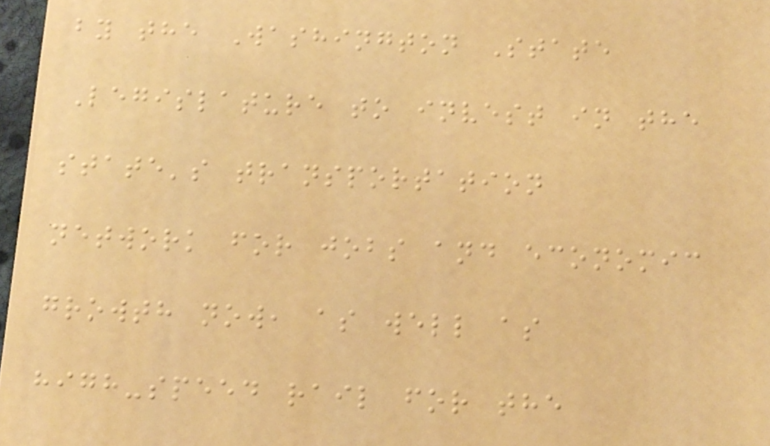by the Washington State
Legislature to invest in the
state's transportation
network for jobs and economic
growth now, as well as
high-speed rail for the
